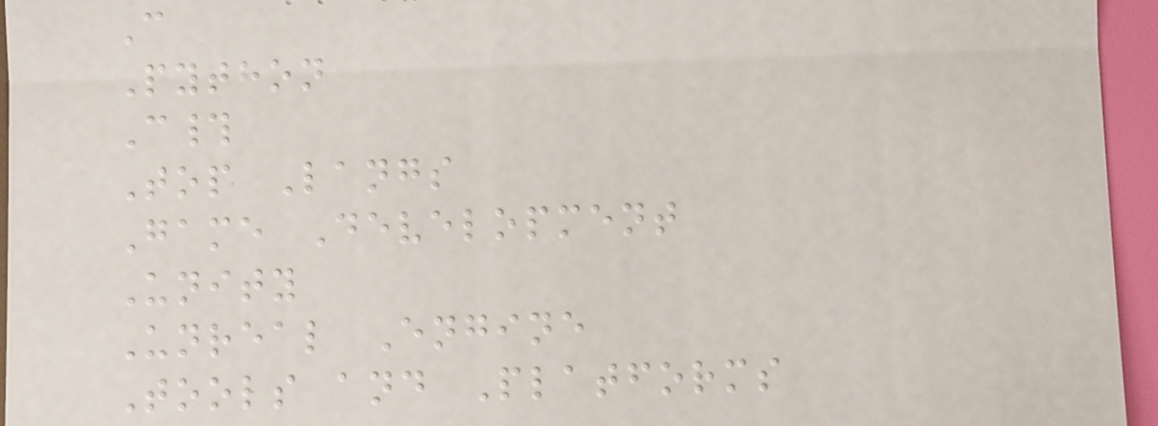C
Python
C#
Top Langs
Game Development
Unity
Unreal Engine
Tools and Platforms
